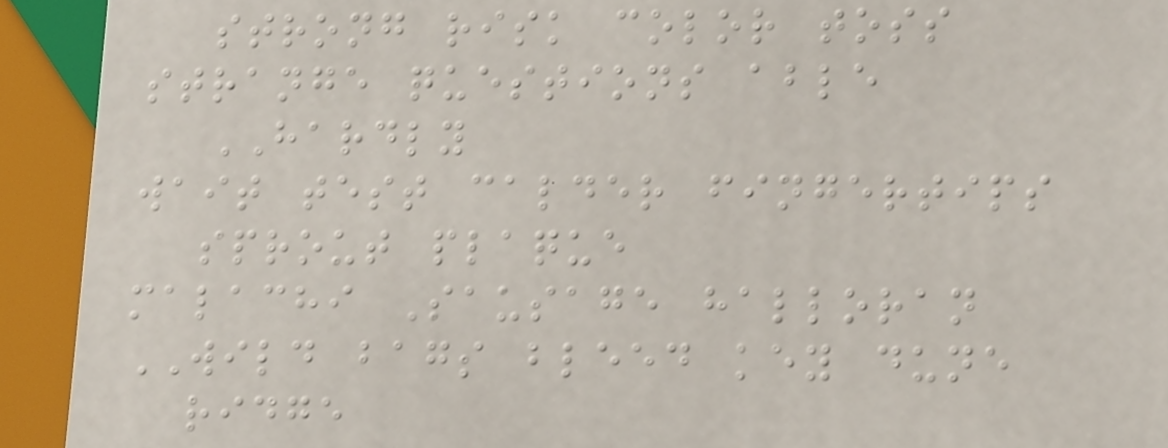strong risk color toss
strange questions able
HARDLY
wait test calder fingertips
sprout plaque
malachi Sausage halloran
WILD bags bleed key dune
ridge
